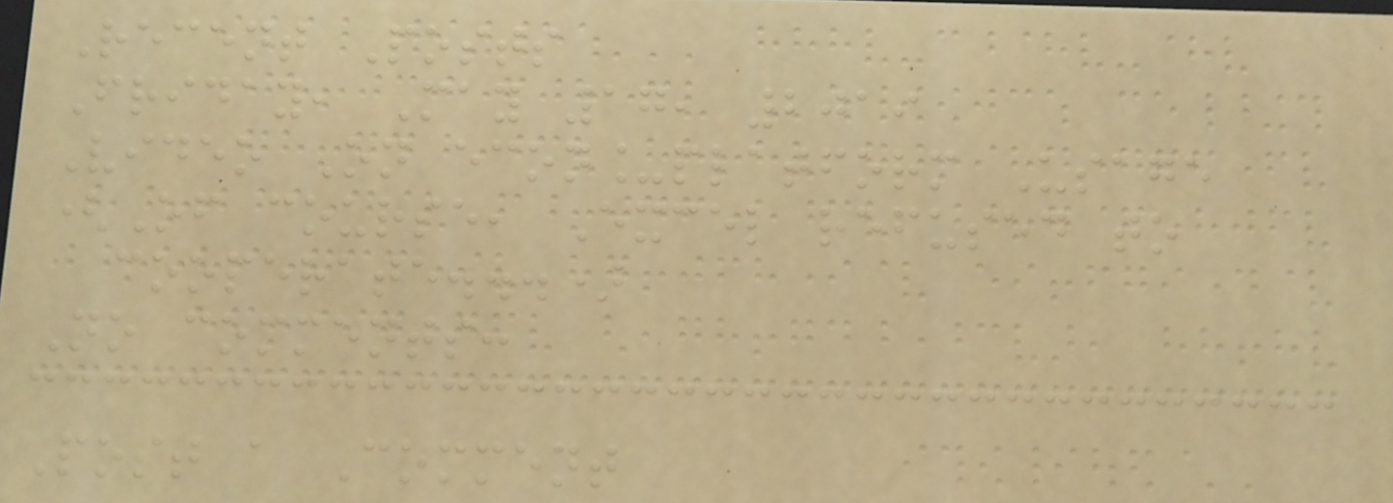Recent Posts
Friday, May 17, 2019
Video On econ_platform Usage
(Of course, Excel refused to
cooperate...)
No comments:
Post a Comment
